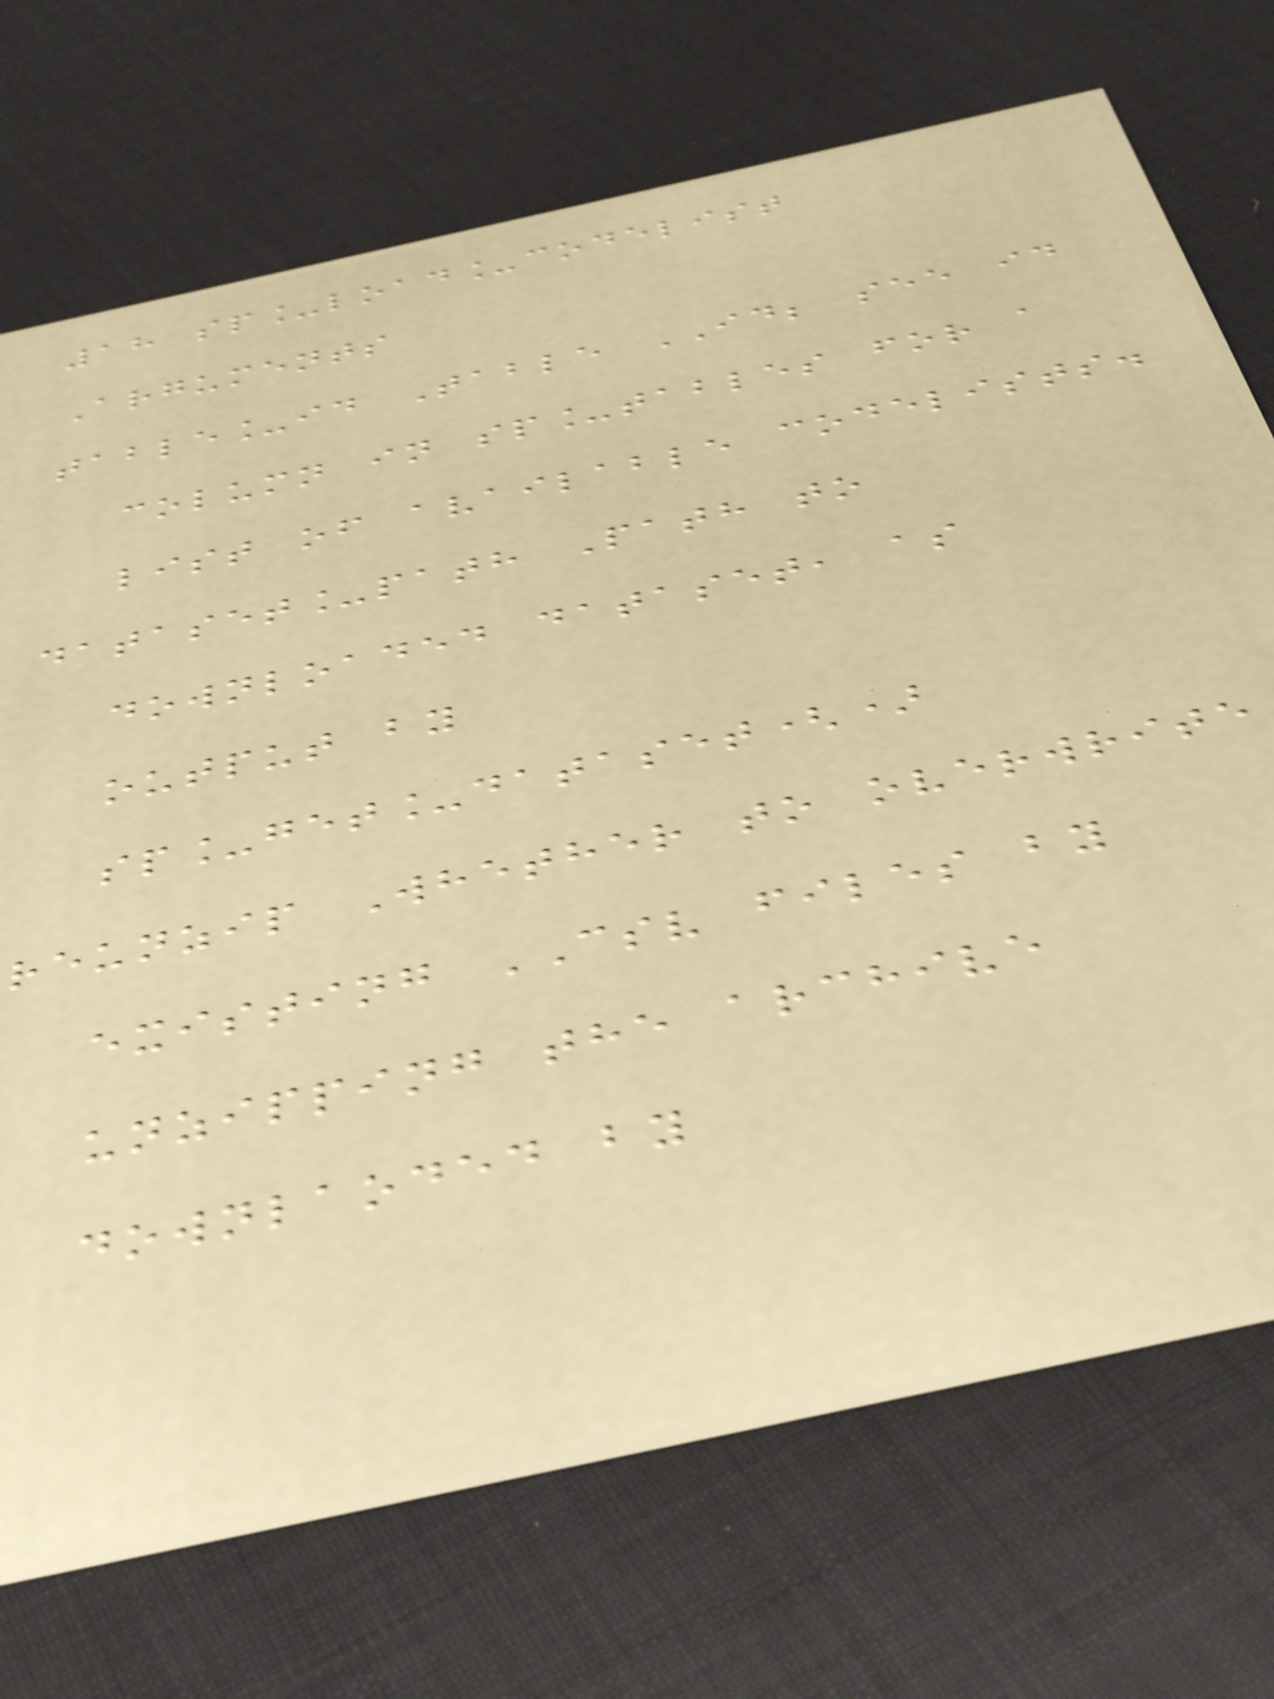18 sp_load_codelist
Arguments
table_id Table ID; see id
column in sp_tables for a
list of available codelists.
dataset_path Path to
downloaded dataset, as
output by
sp_get_dataset()
reunzip Whether to overwrite
existing CSV files by
unzipping the archive
downlaoded by
